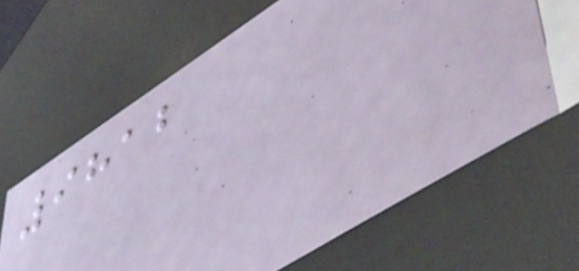9812
